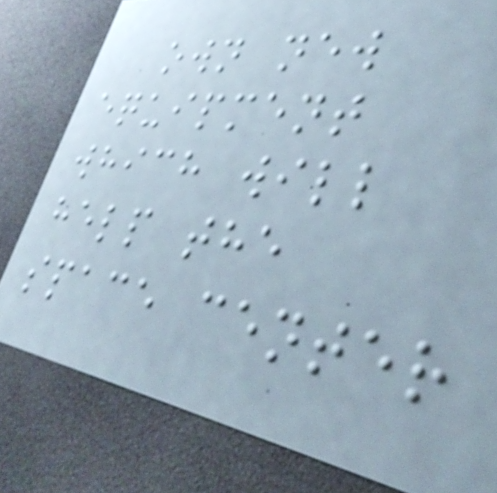own new
equipment
which will
help the
space center
